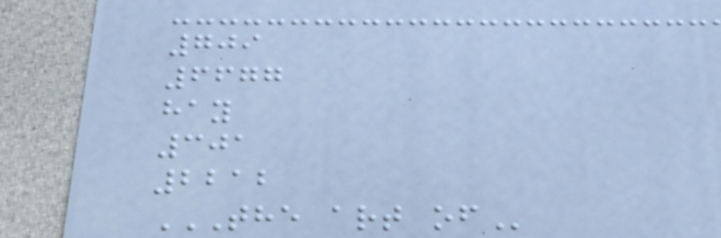709
6677
hay
301
2212
THE ART OF
